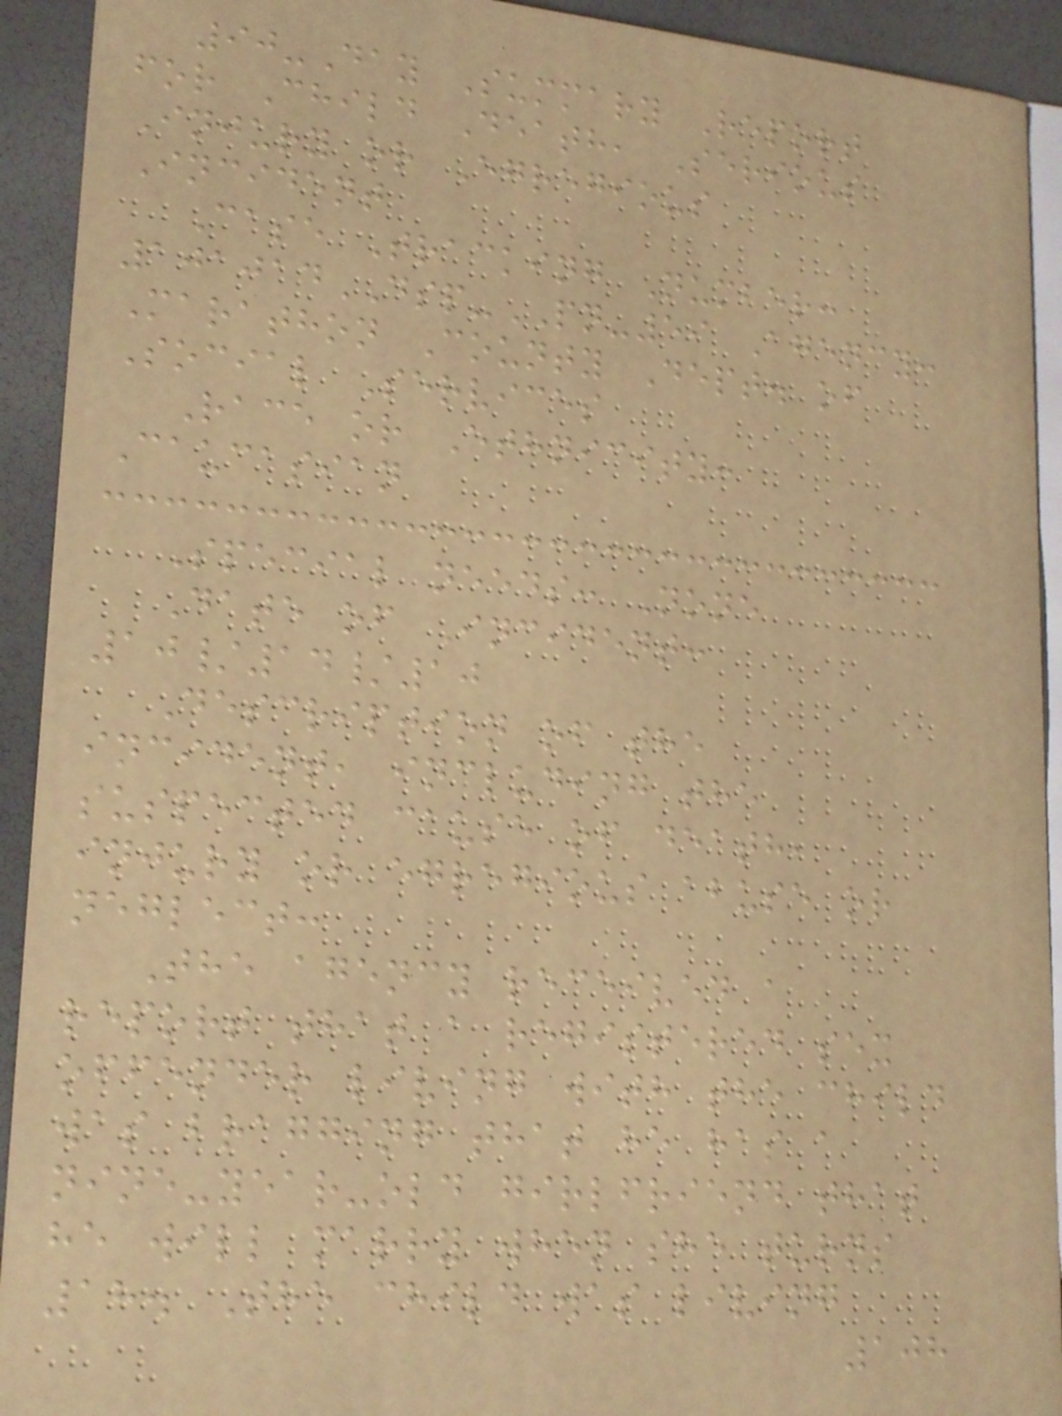90-Day Summary Report
for Child Death, Serious
Injury or Egregious
Incident
Case Tracking Number:
101014DSP-PN-59 Agency:
Marathon County Dept. of
Social Services
Race or Ethnicity:
Caucasian
Special needs: None
Date of Incident:
10/14/10
Description of the
incident, including the
suspected cause of death,
injury or egregious abuse or
neglect:
The agency received a
report that a registered sex
offender living with the child
was bragging that he has a
nine-year-old girlfriend that
he will marry when she turns
18. The child was living
108
